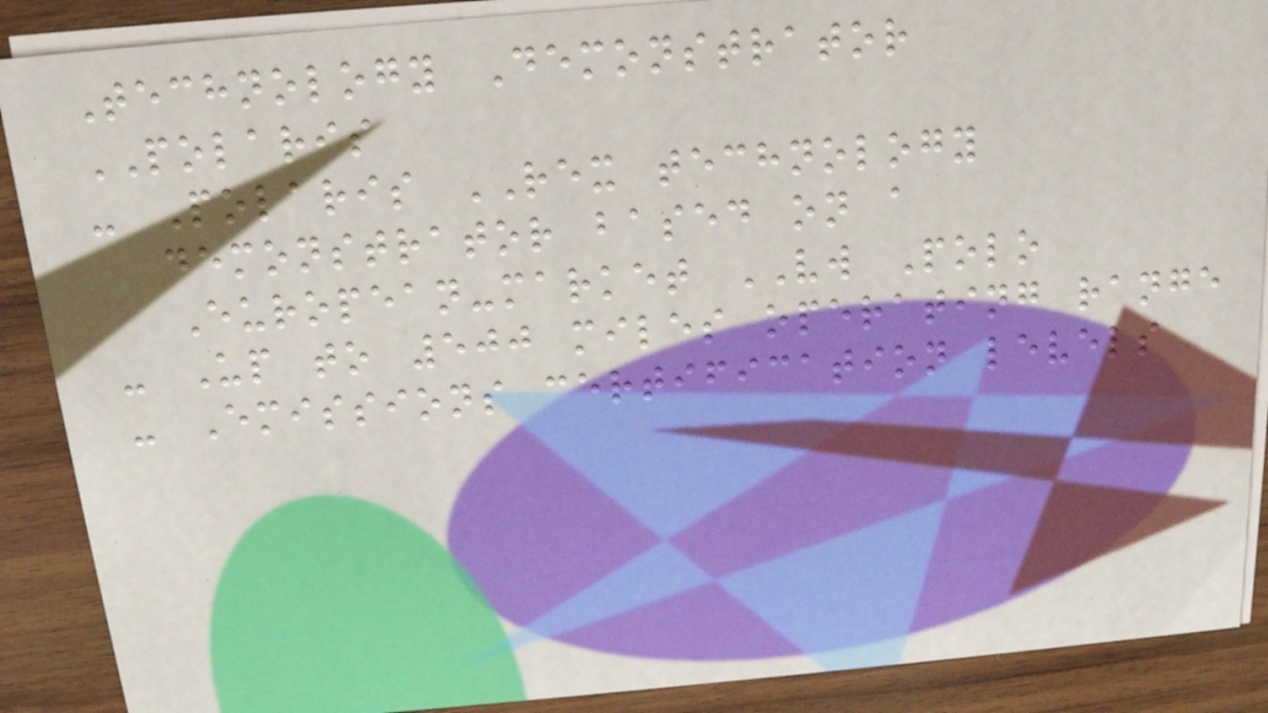Technology Demonstrator
POLARIS
- Polaris REX technology
demonstrator based on a
European-market VW Polo
- Up to 500 miles operating range
- Emissions certification levels
